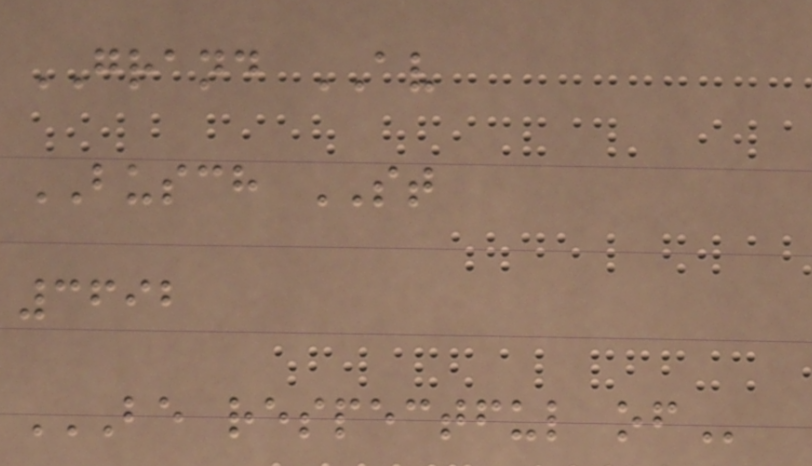GRAND AV
BUSCH ST
3692
BE RESPECTFUL OF
